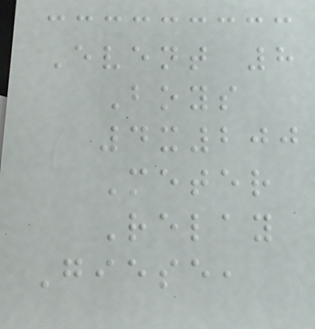Event 8
Boys
4x200
Meter
Relay
Giese,
